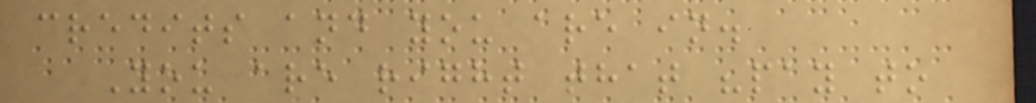credits and you are in.
You are right that "pay to
